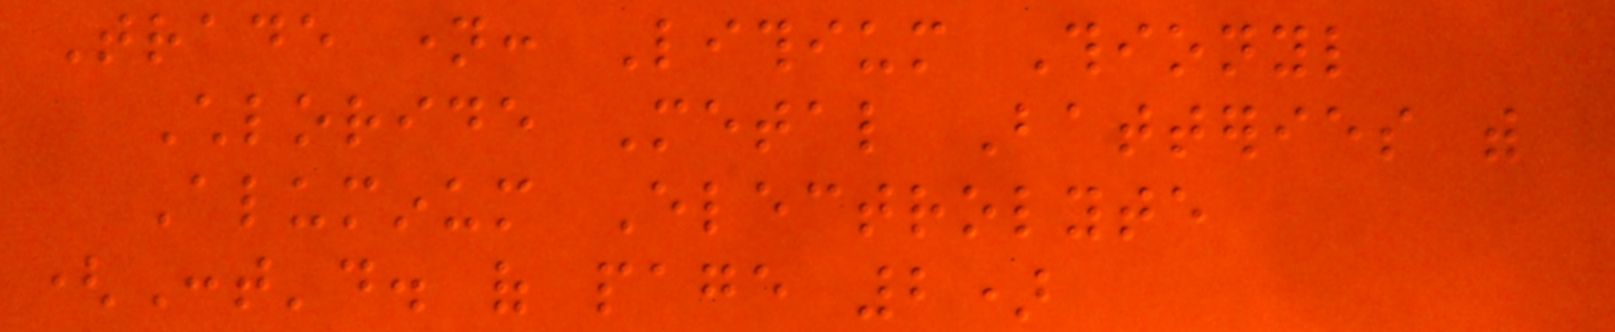Trade name: Lithium Thionyl
Chloride Metal Batteries with
Aluminum Electrolyte
(Cont'd. of page 2)
